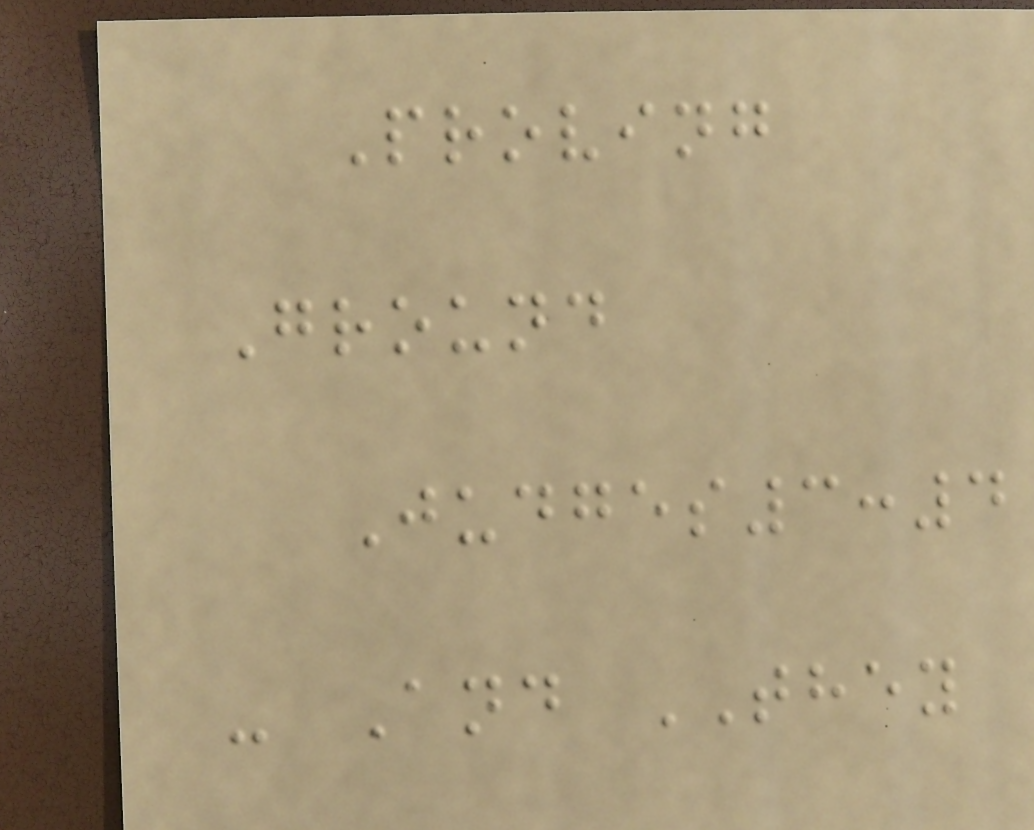Proving
Ground
Judges3:4
- And THEY
